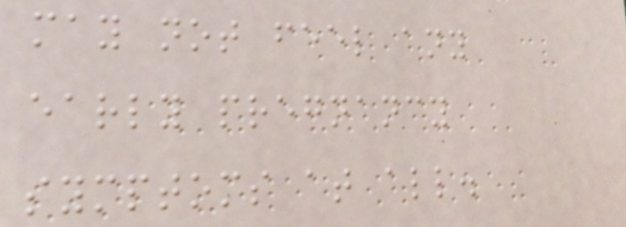may not feel any
early pregnancy
symptoms at all.
